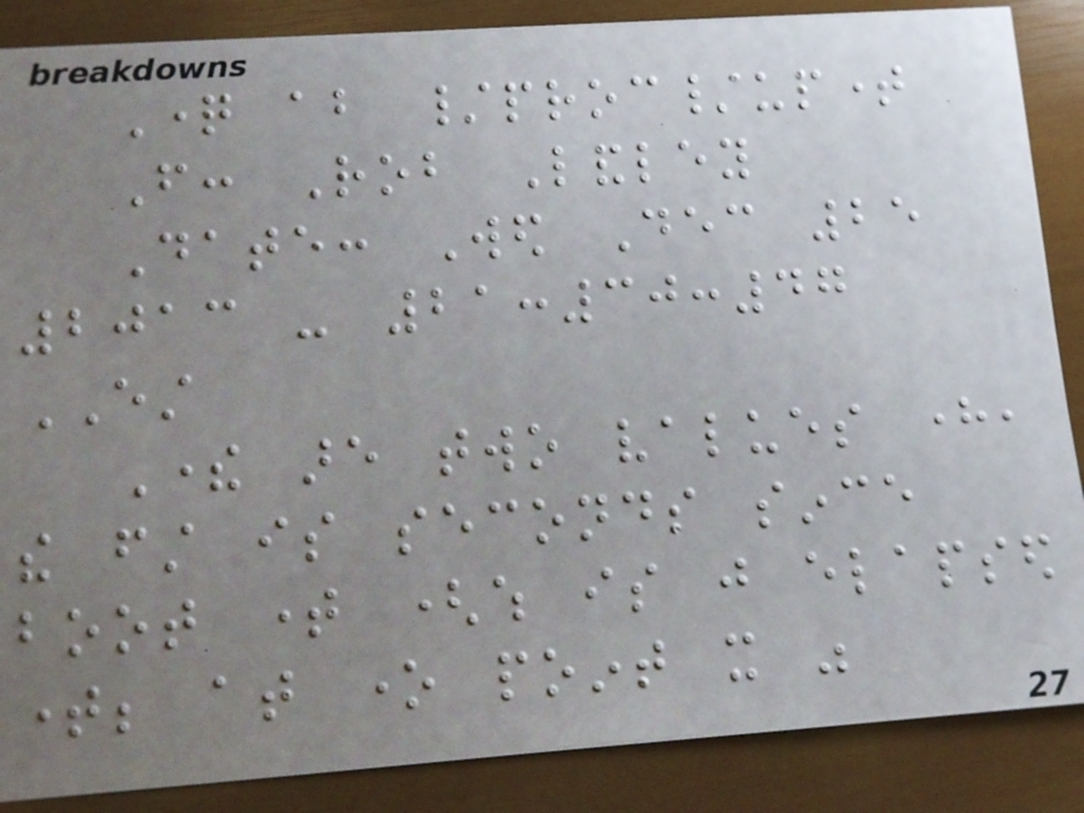Question about /proc/uptime
From: Rob Landley
Date: Wed Dec 25
2013 - 21:30:47
EST
There are two values here,
the first is seconds since
boot time (which is just elapsed
time; at one point it was
